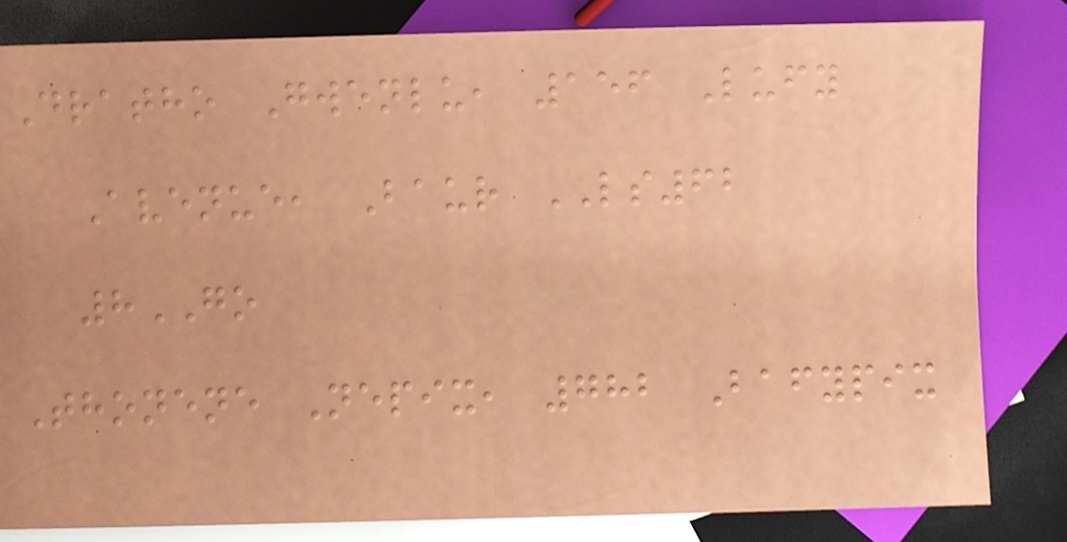Dratho Gwenlu, 156 Lufy
Avenue, Baur LS62
8GO
Thonene Nepix, 782 Bafypix
